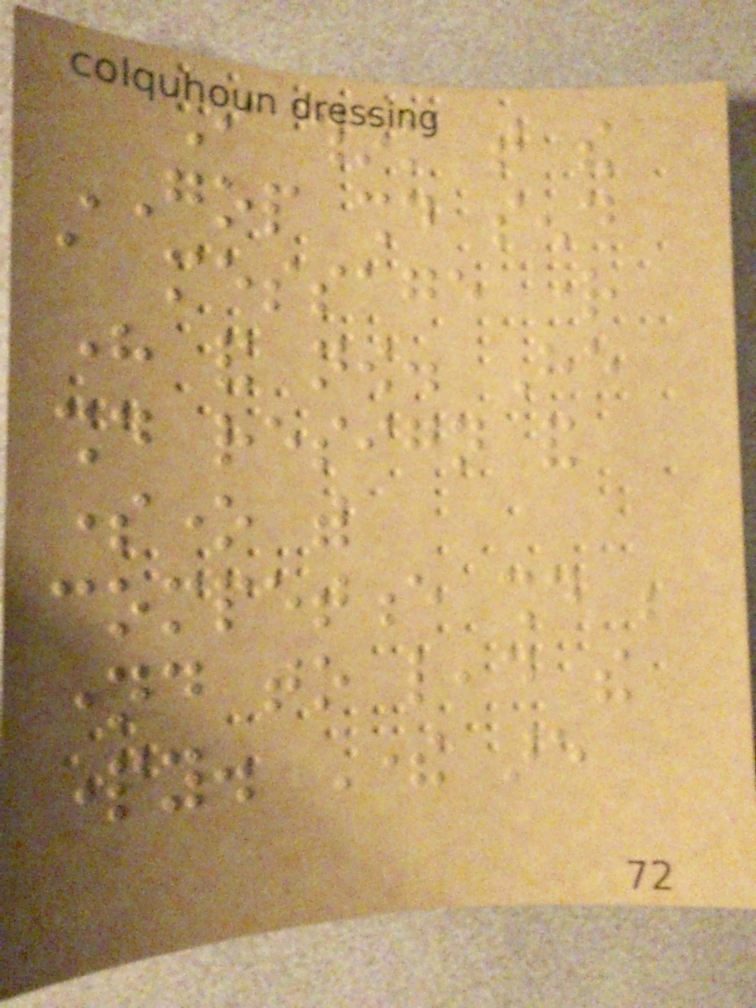I think that the
GOP should send
a message right
here and now. He
should resign and
someone with
competence should be
named to lead the
party. There are
